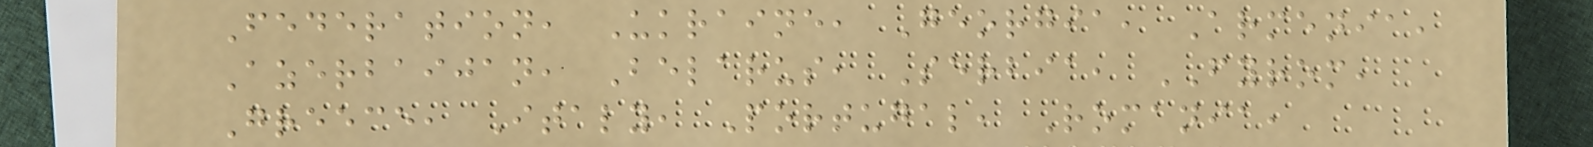Federation, Ukraine, Georgia, Armenia,
Azerbaijan, Belarus, Serbia, FYROM,
Greece, Italy, Portugal, Romania,
